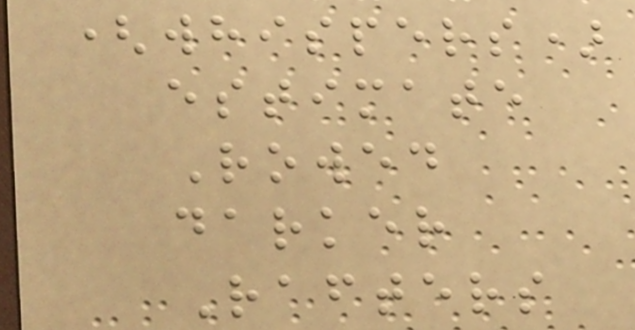(whispers)
estimate
Rowed
darker
Rafters
